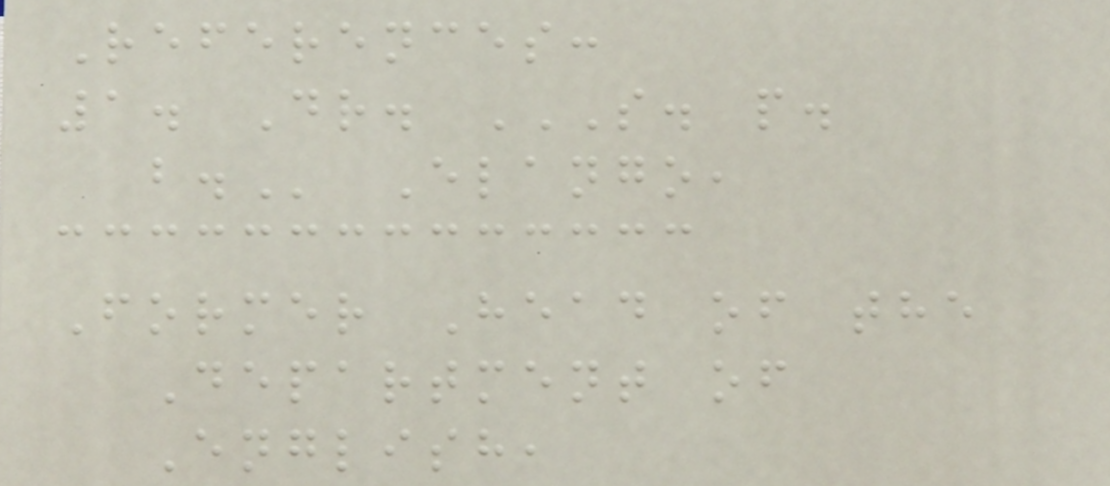References:
1. Dr. S. P.
B. Elango,
Former Head of the
Department of
English,
